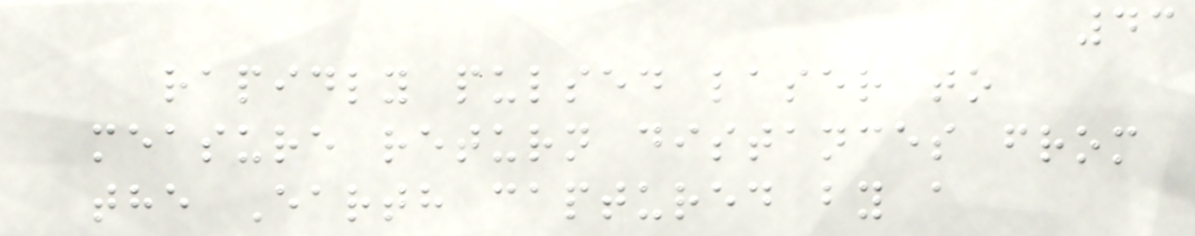43
rapidly pulsed laser to
measure return distances from
the Earth captured by a
